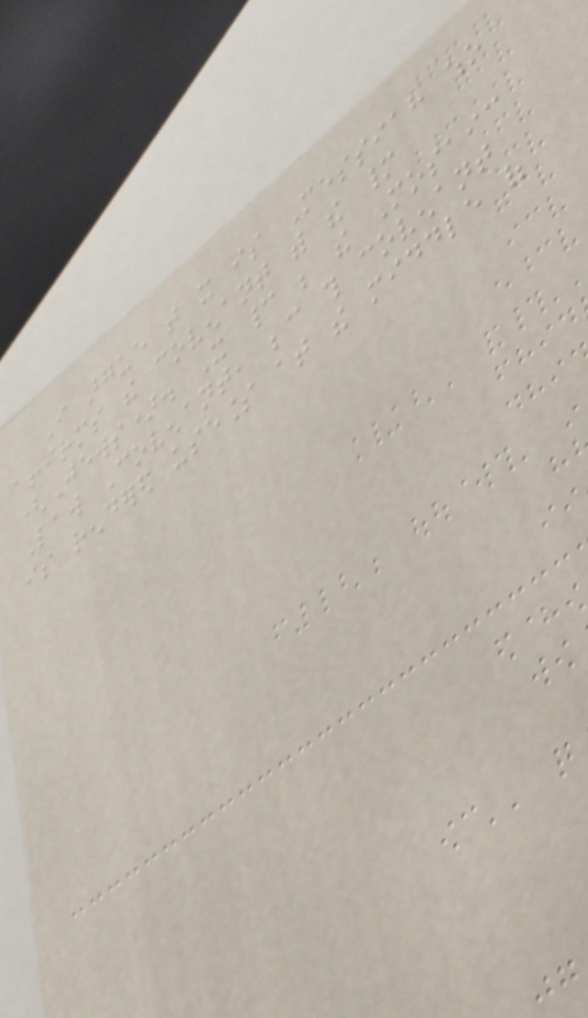I argue that it is Messiah who
affirms the covenant with the many
(Jews). It cannot be the Mosaic
Law Covenant, because this covenant
is rendered useless at the middle of
